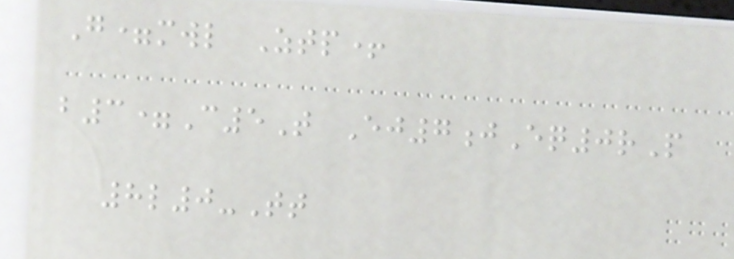G=mwl Ztp+
b3=C5T Ej7jEq0rP
8l0-Tt
